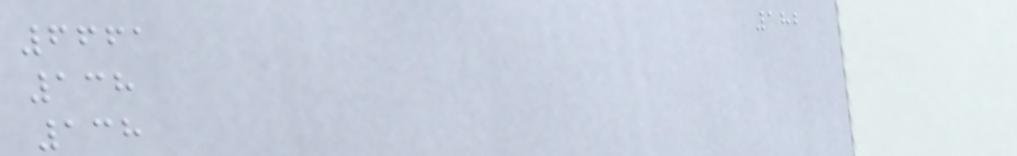182
6661
138
138
